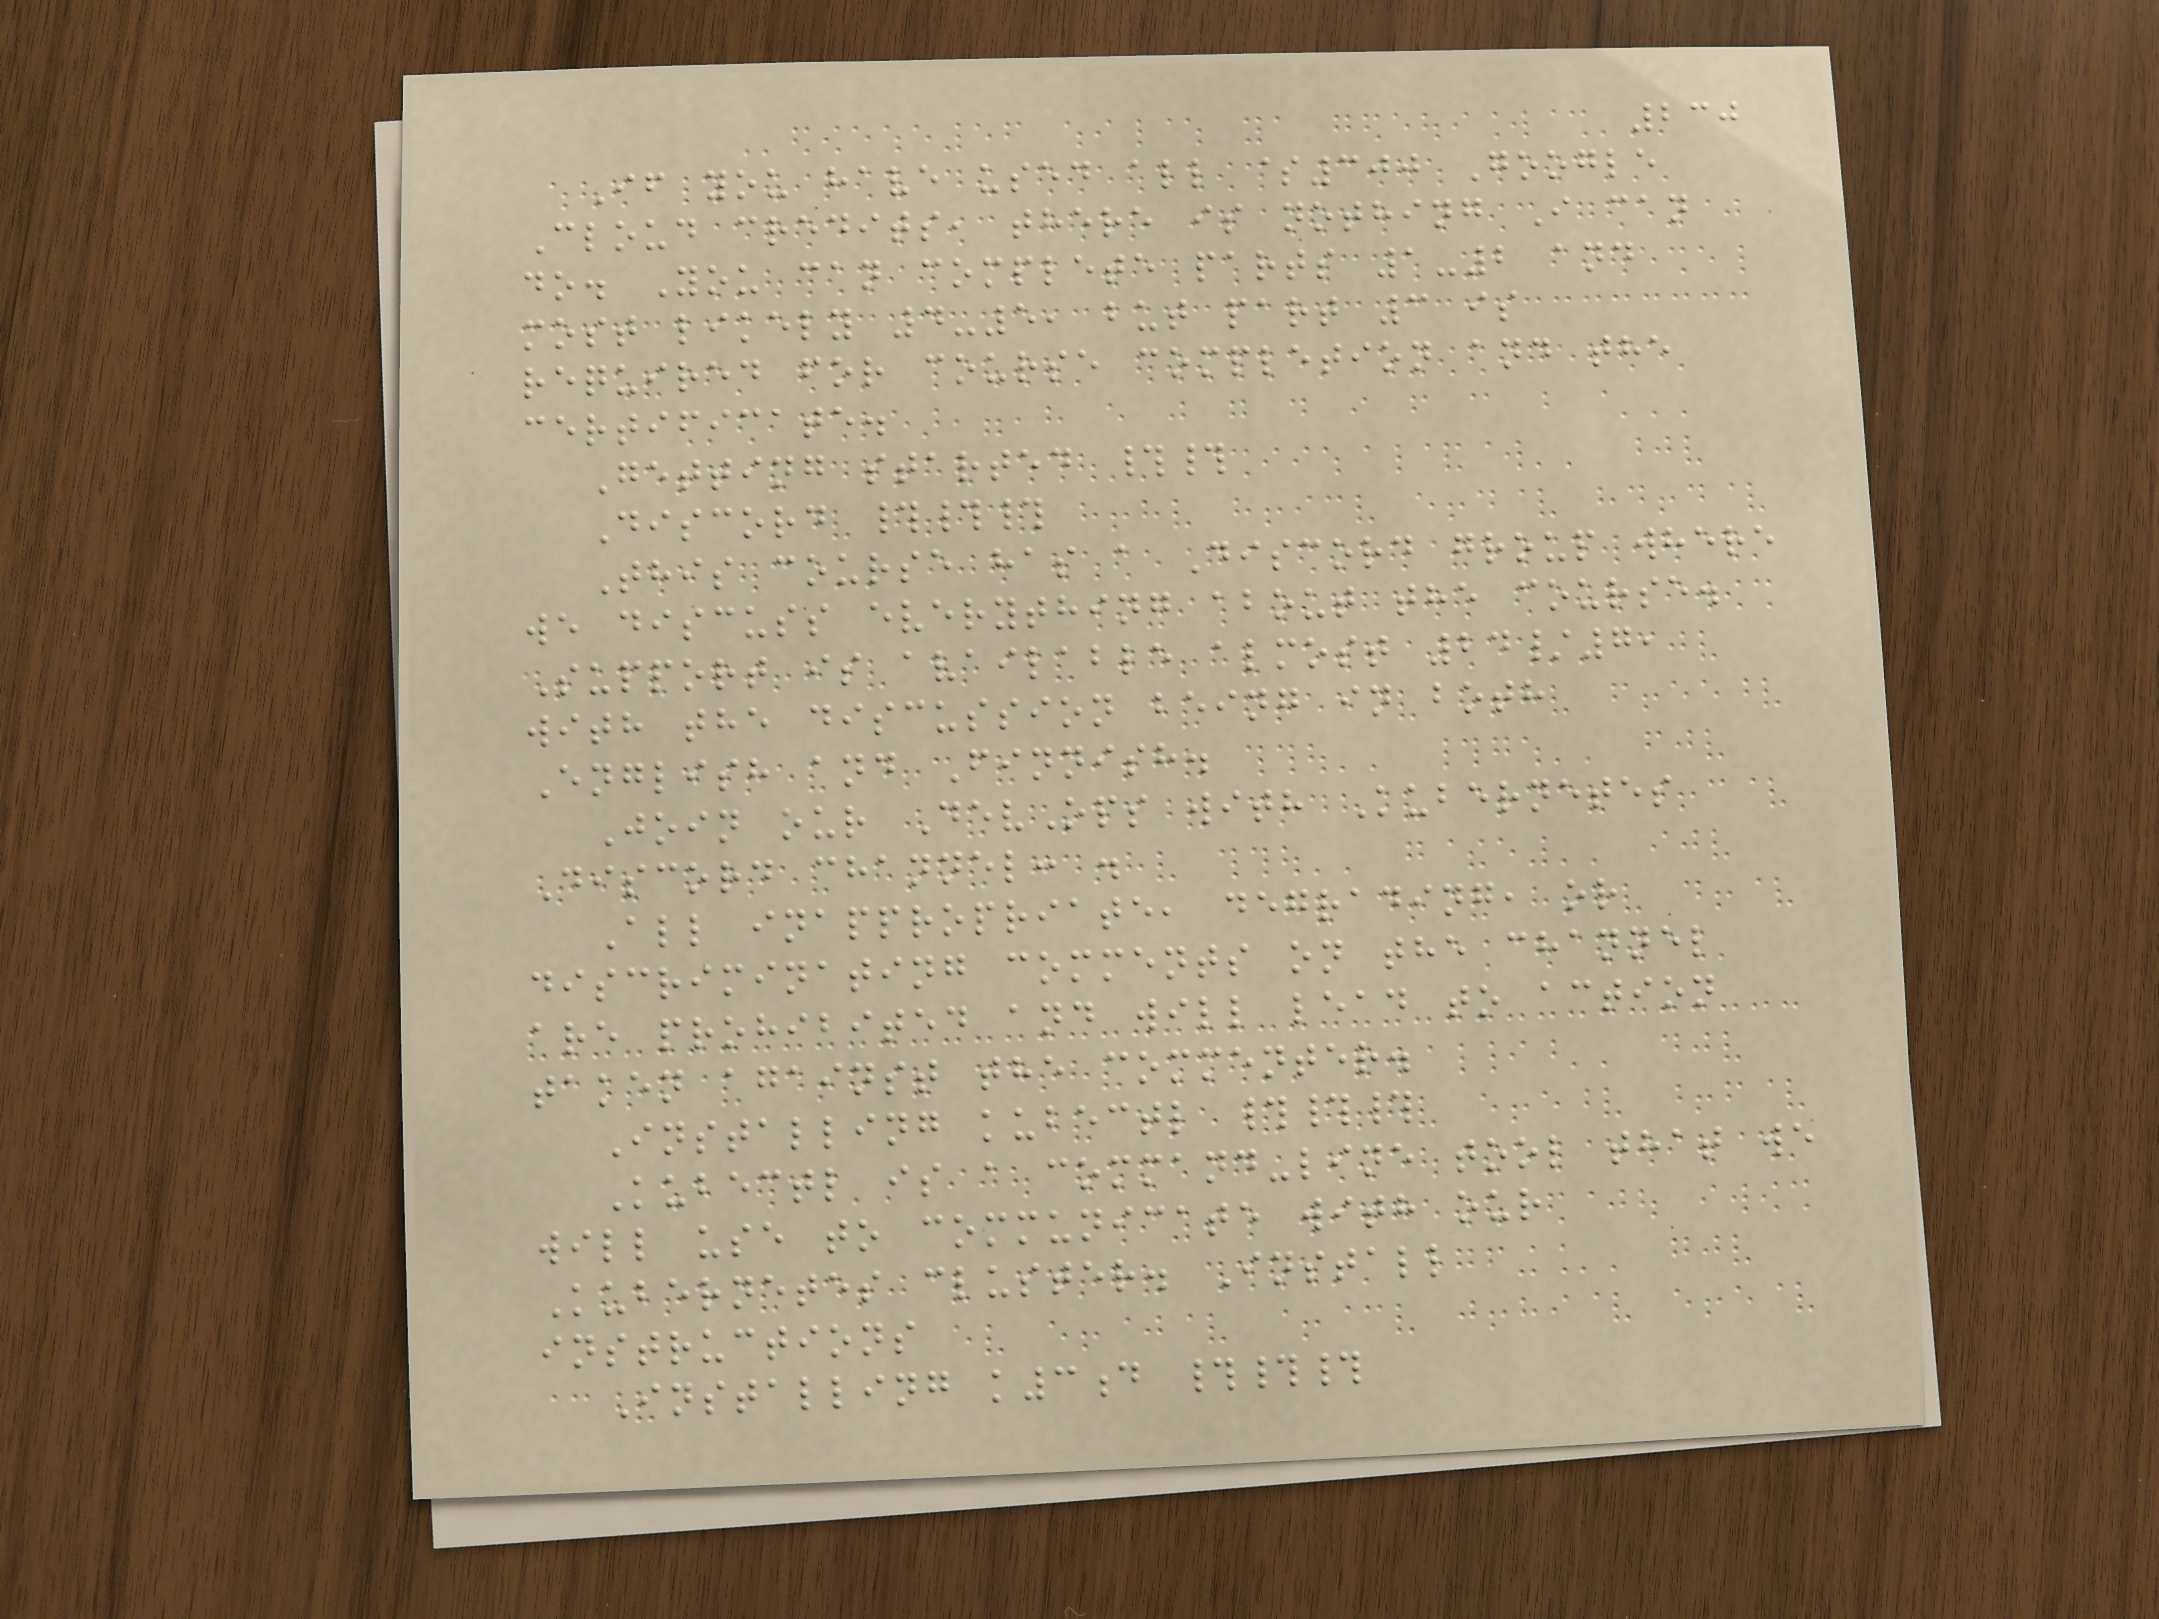230
If you have used all $300 Google
Cloud credits, there is nothing I can
do. You can complete parts 1-2 and
most likely 4-5, but part 3 is
required for course completion and the
certificate.
Getting started ##
Discord ###
This course has a Discord group where
we discuss everything about the course.
Support is available almost 24/7,
with the discussion being in both
English and Finnish.
Join our DevOps with Kubernetes
Discord channel: .
All inappropriate, degrading, or
discriminating comments on the channel
are prohibited and will lead to action
taken against the commenter.
Installing kubectl ###
Kubectl is a command-line tool that we
will use to communicate with our
Kubernetes cluster. Install
instructions
Installing k3d ###
